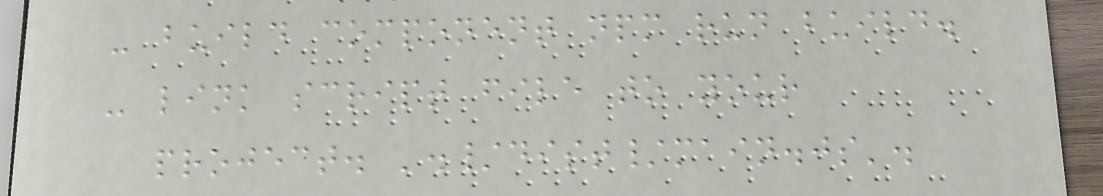- build component npm run build.
- link script file to your
project. './dist/main.js'.
